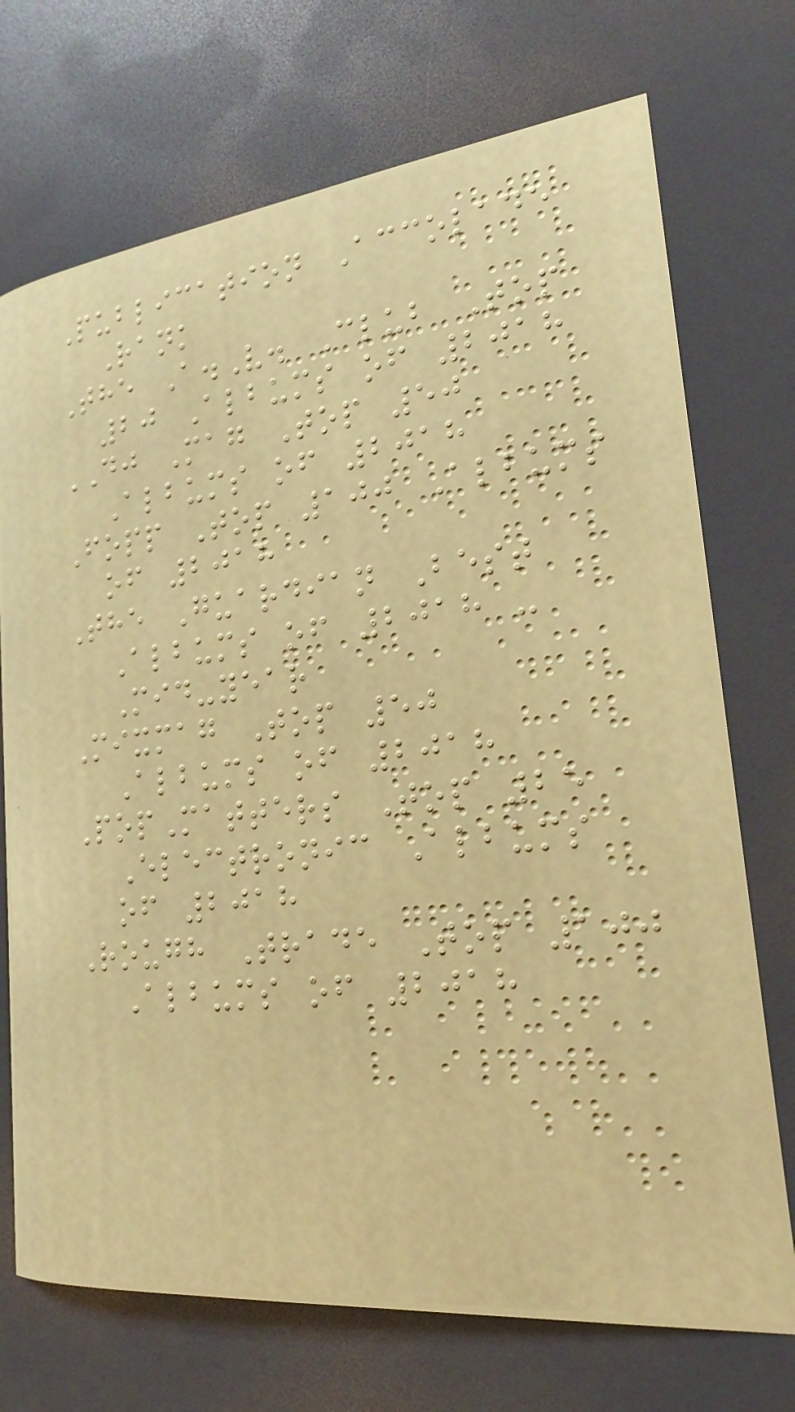Publication Accolade
Rank
The A.V. Club Top
20 Albums of 2018
DJ Mag Top 50
Albums of 2018
Fopp Top 100 Albums
of 2018
The Guardian Best
Albums of 2018 -
Mid-year
Mixmag Top 50
Albums of 2018
PopMatters Top 25
Electronic Albums
of 2018
Rough Trade Top 100
Albums of 2018
